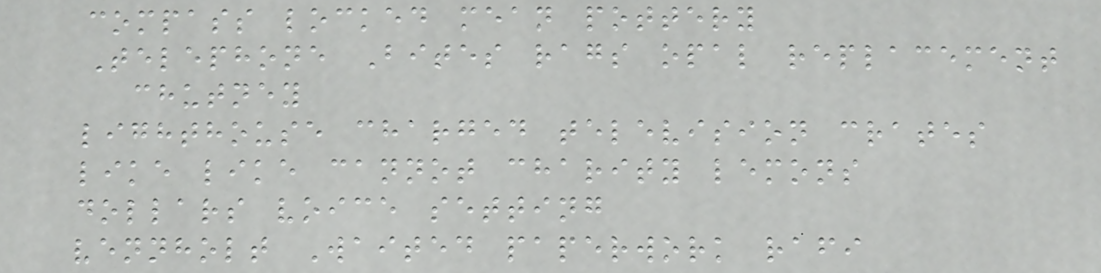compass locked mean pottery
Telephone Bites rags opal replacement
chutney
lighthouse charged television crates
like like cannot charity lemons
dollars voice setting
vennholt Waited paperwork rafi
